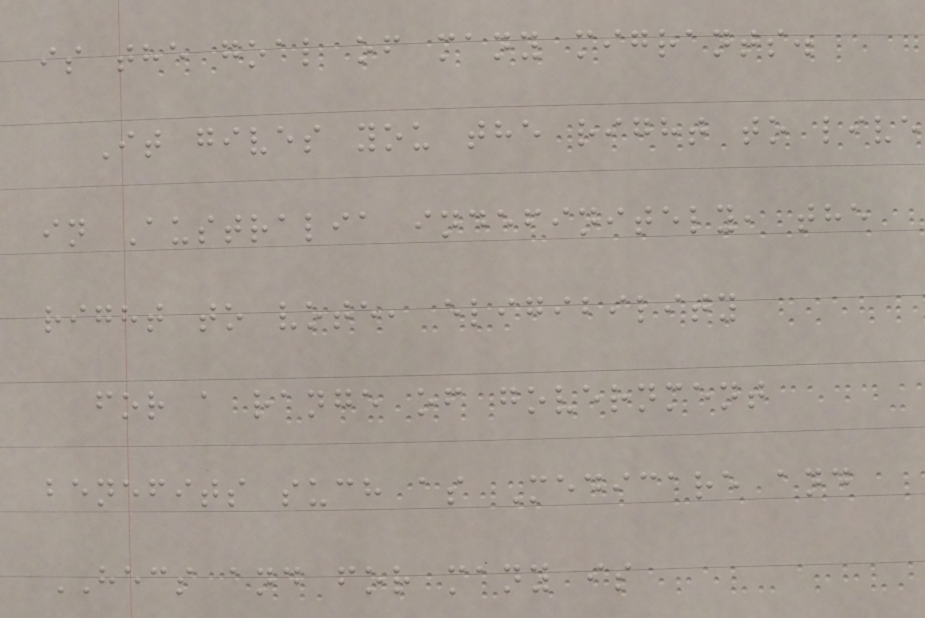is the goal of many migrants.
It gives you the right to live
in Australia indefinitely, the
right to vote, eligibility
for a range of government
benefits such as Medicare and
HECS and for many is
